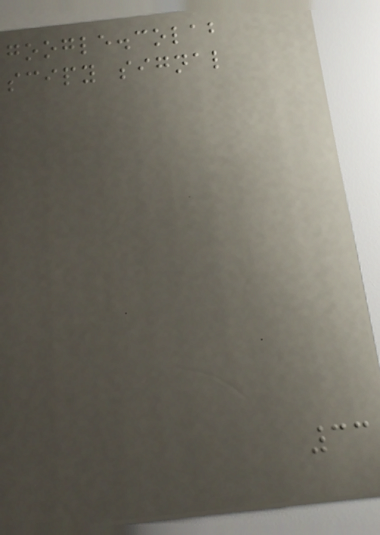google.colab
scipy signal
33
